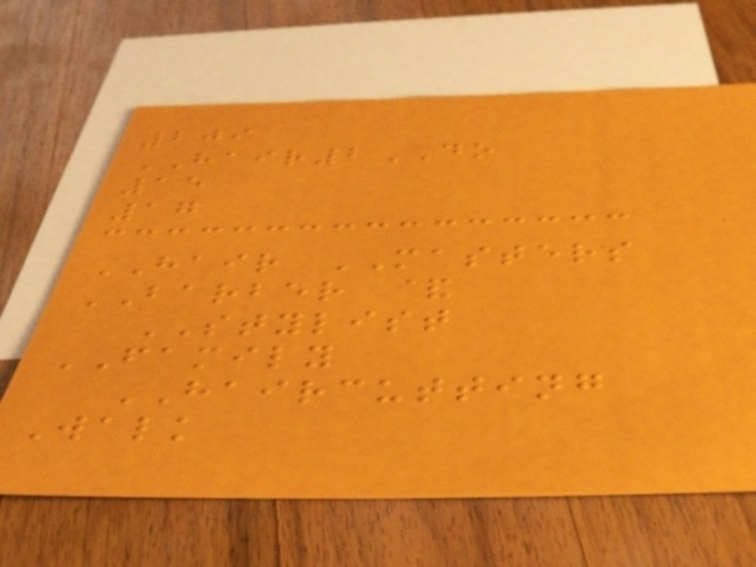209
HAIR2DO
15
17
HAIR MASTERS
BARBER &
STYLIST
FAMILY
HAIRCUTTING
Walk
